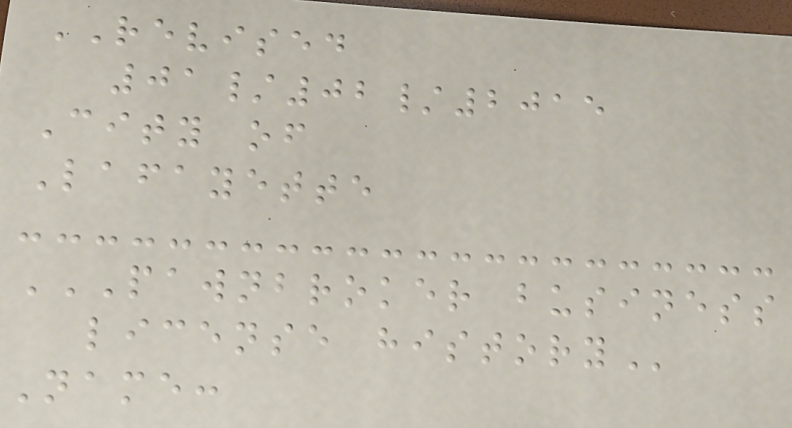REVISED
01/02/2015
City of
Lafayette
PAWNBROKER BUSINESS
LICENSE HISTORY
Name:
